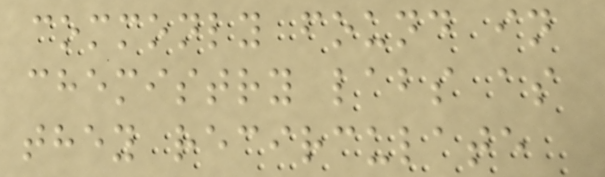commonly found in
chemistry labs as
they recirculate
